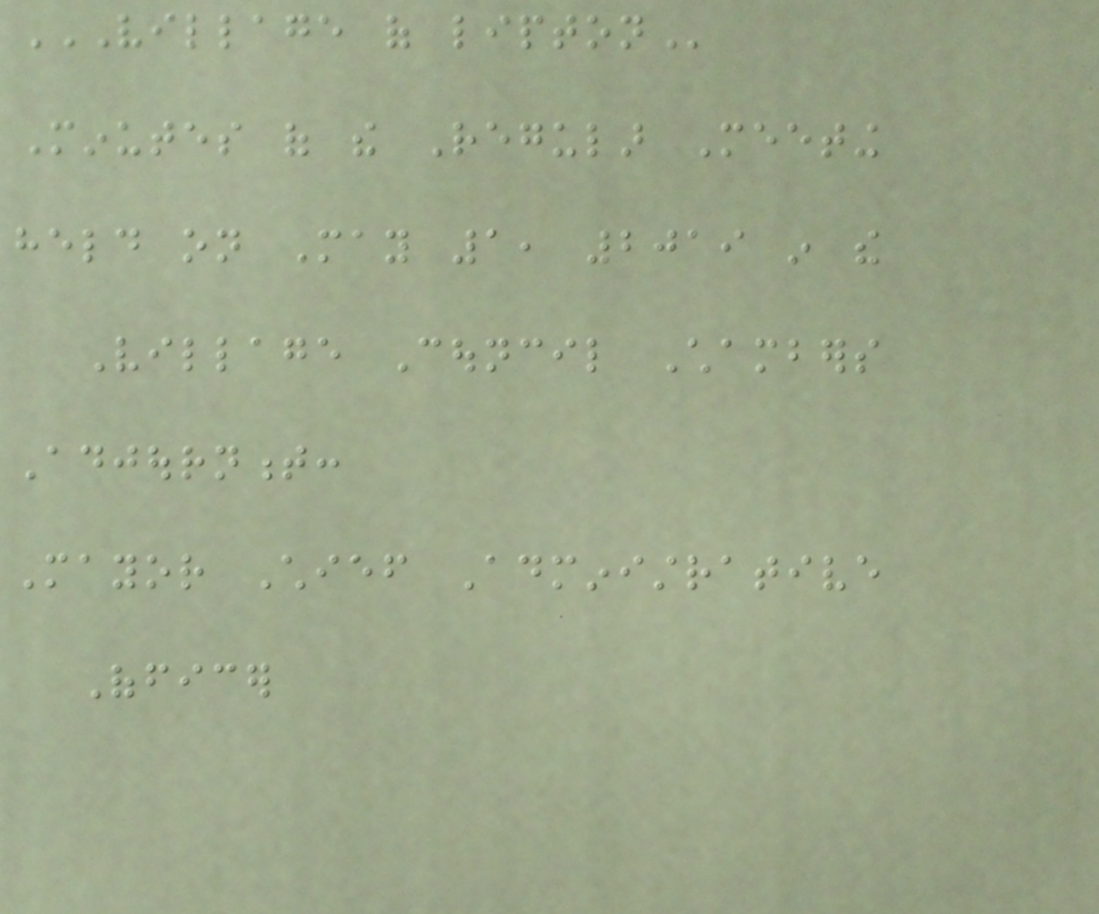VILLAGE OF LIPTON
Minutes of the Regular Meeting
held on May 1, 2019 in the
Village Council Chambers
Adjournment:
Mayor Chief Administrative
Officer
